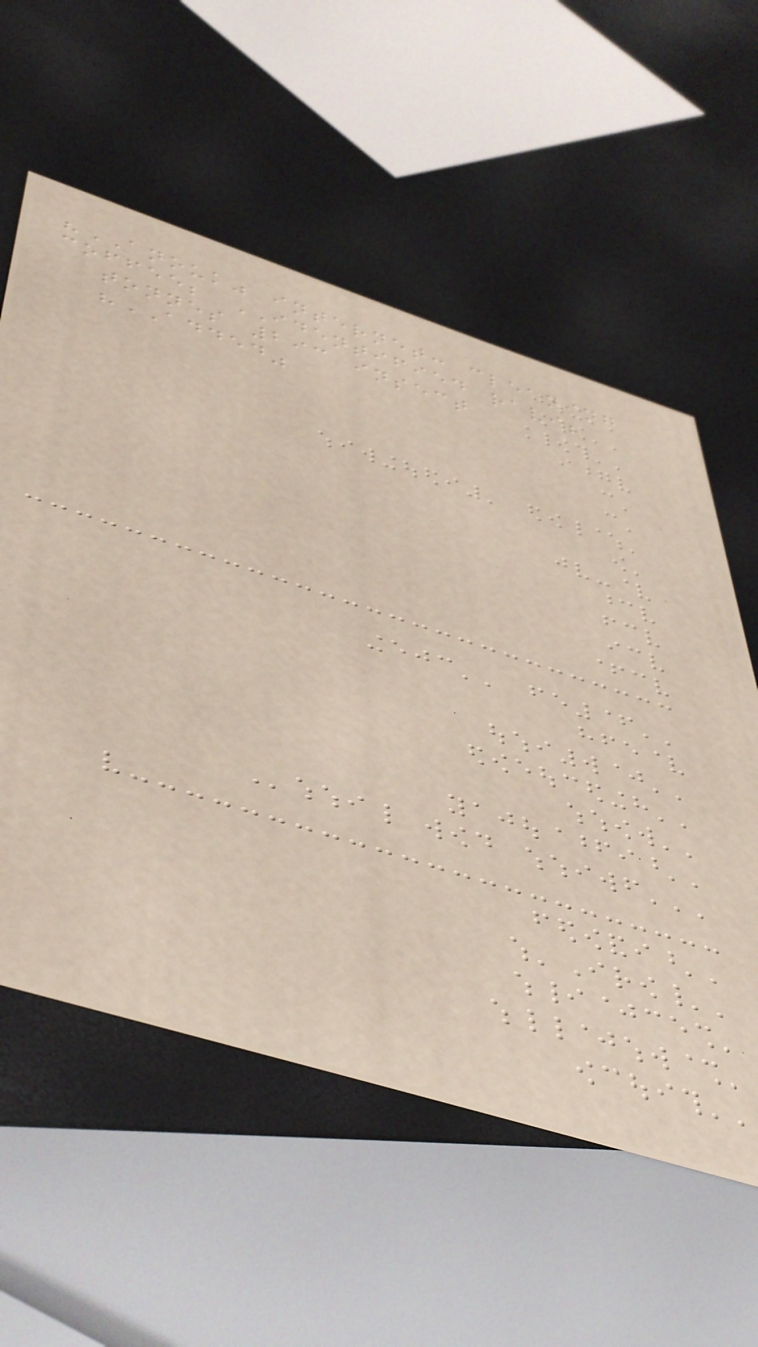"ANOUK" internet: cleaning
coffee; IDENTIFIED ravi;
tonnes 293 insect
"ADDED"
